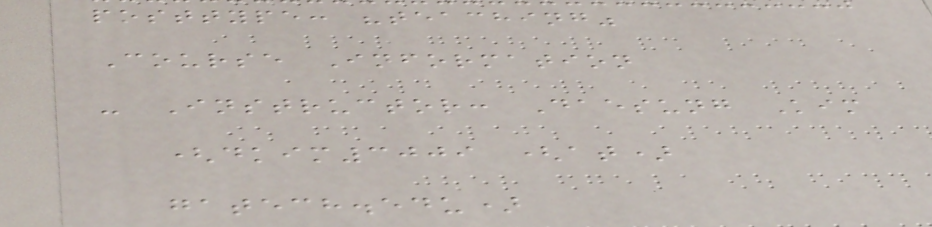posttype: "teaching"
Course Information
- Instructor: Daesung Kim
(dkim3009 (at)
gatech.edu)
